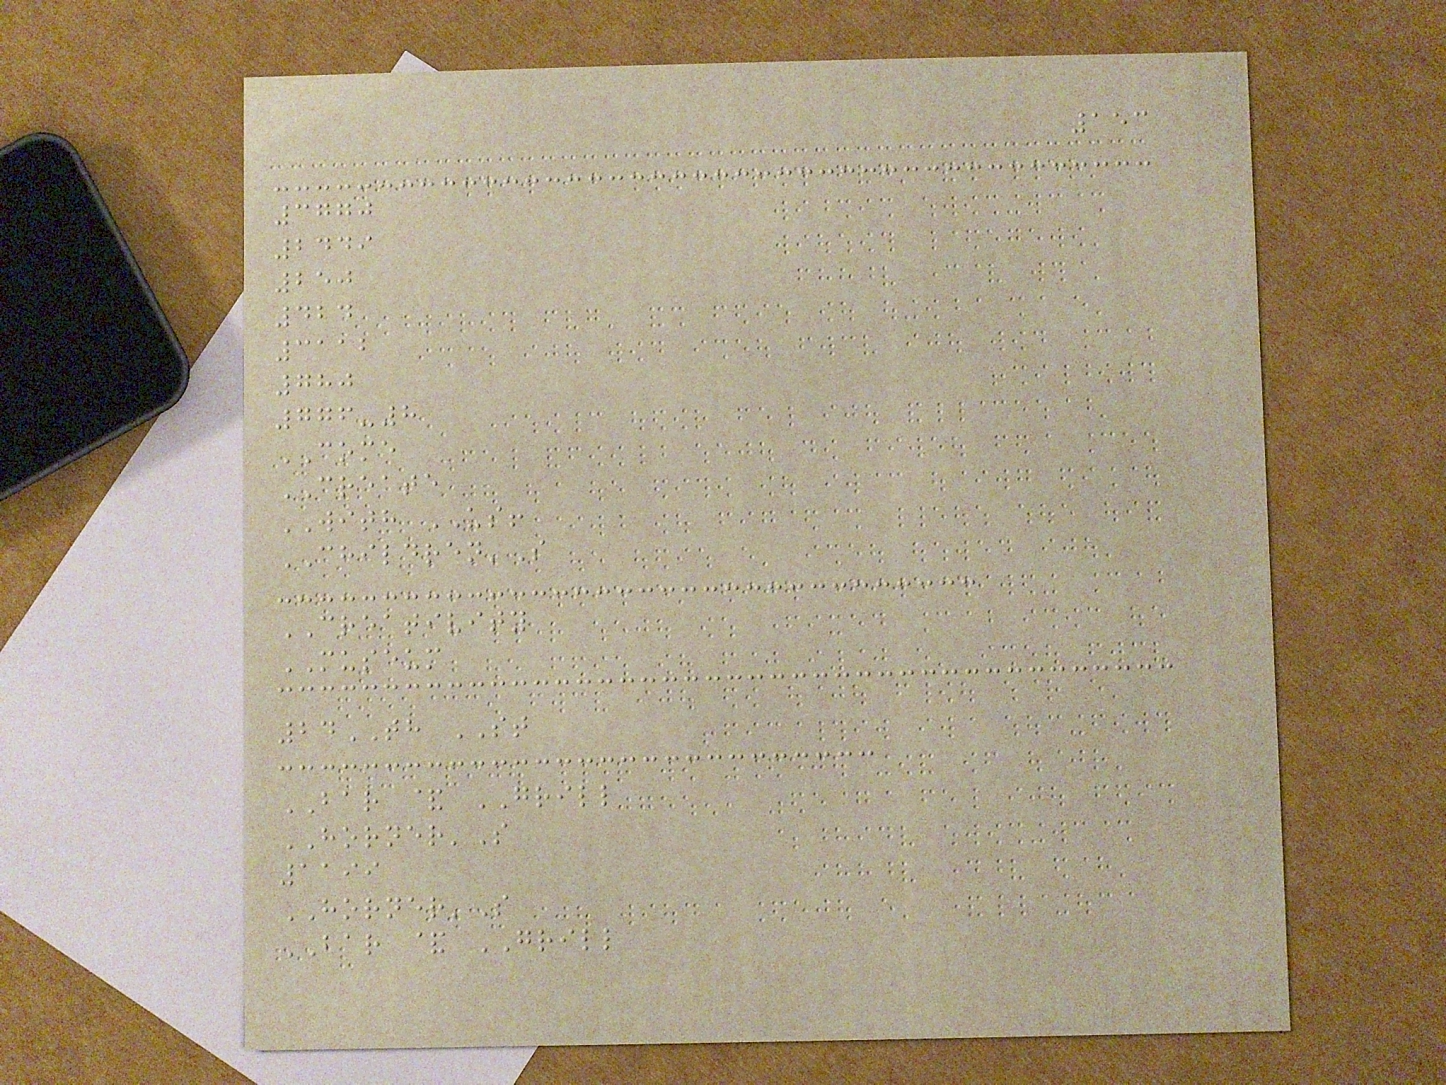153
3770
2449
250
424
3112
780
776-8
COME
CREATE
WITH US!
CHILDREN'S
CREATIVITY
MUSEUM
24TH ST
BAR & GRILL
HORNER'S
1199
HORNER'S
BAR & GRILL
